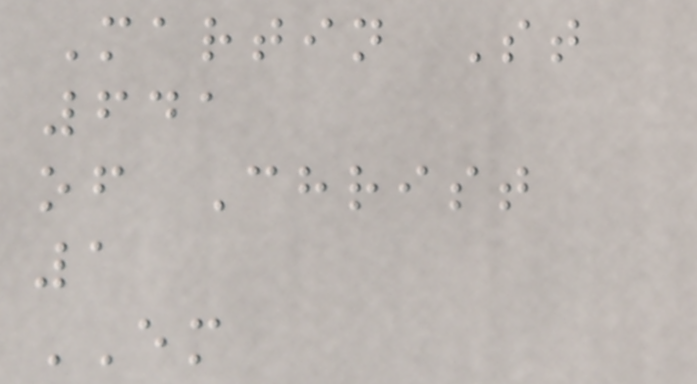Martin St
641
of Christ
1
EM
